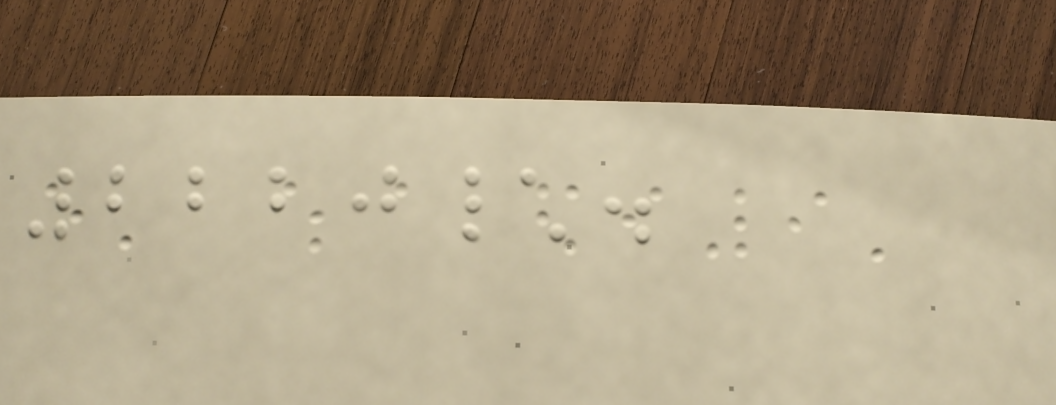2220\.
